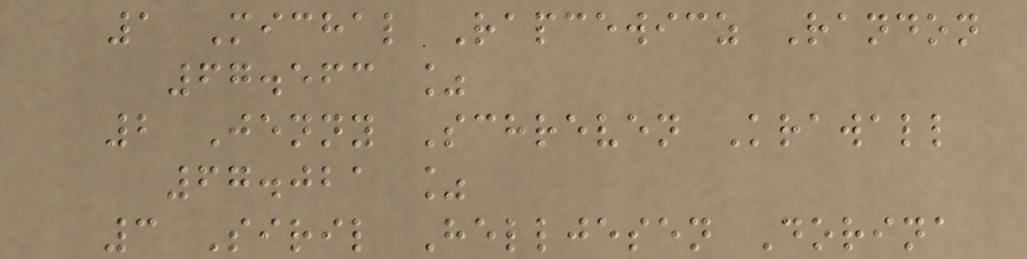1 Michal Rapcewicz Randon
67.563 %
2 Jenny Schreven Krawall
67.021 %
3 Siril Helljesen Dorina
